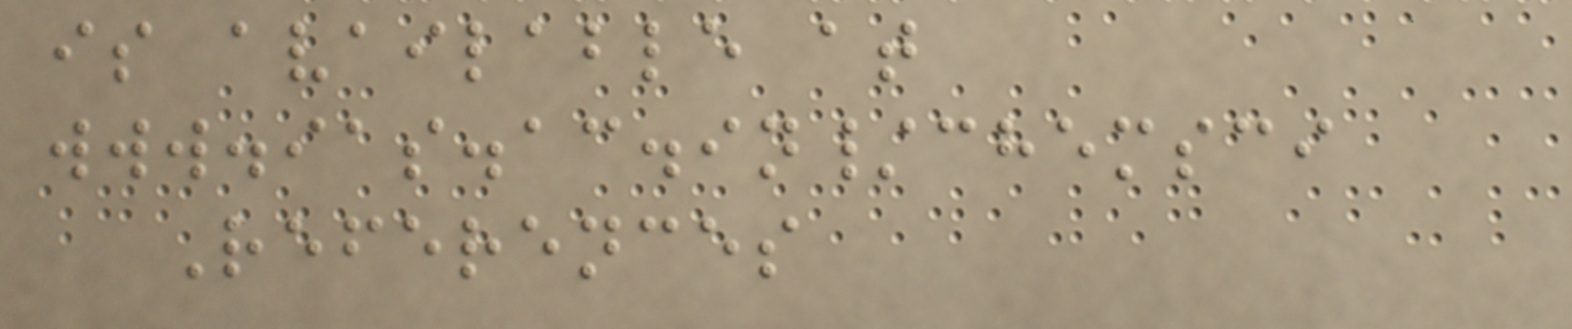is available at
www.ias.ac.in/chemsci
References
